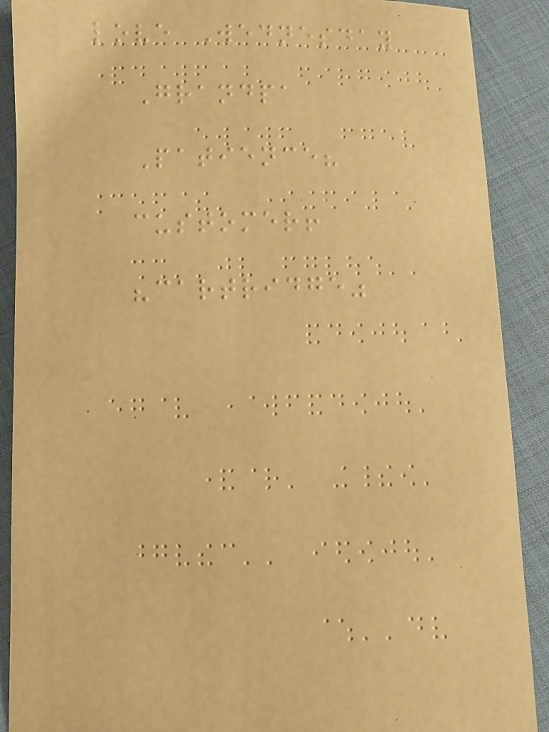love Wednesday
Grandpa
Patience?
customer!
"cartridge"
